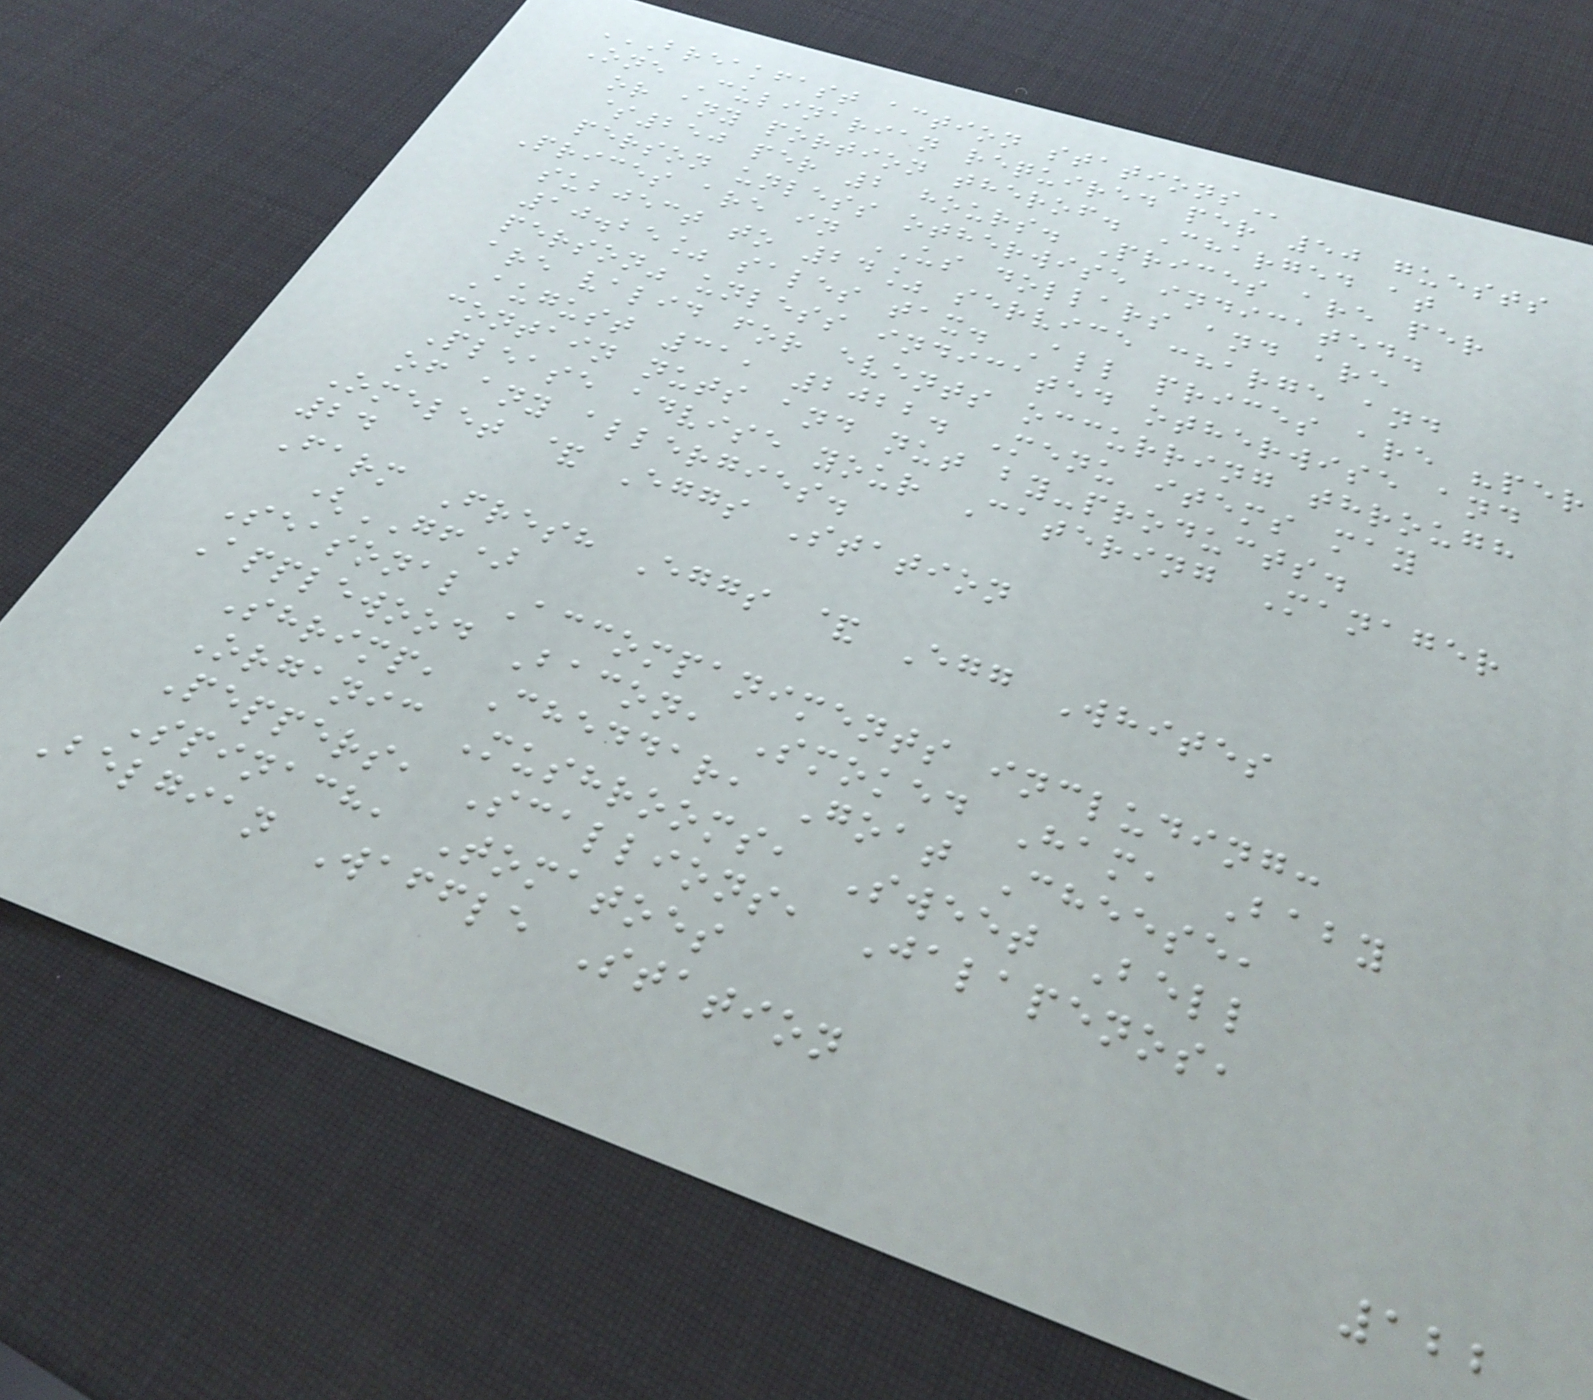BREAKFAST ACTION STATIONS
One Culinarian required per 50 guests
or any portion therof. Charged at
$250 per 2 hours. Prices are per
person unless otherwise indicated.
Prices are in US dollars and are
subject to 24% service charge and
10.25% sales tax. All prices are "per
person" unless indicated otherwise and
are valid for events occurring through
August 31, 2022. Menu items may
contain nuts and nut by-products.
Please advise your Catering Manager
of any allergies.
Omelet & Eggs Station
24
Farm Fresh Eggs & Egg Whites
(GF)
Seasonal Accompaniments including:
Applewood Bacon, Smoked Ham, Baby
Shrimp, Cheddar, Goat Cheese,
Organic Mushrooms, Sweet Bell
Peppers, Scallions, Jalapenos,
Spinach, Tomatoes
Belgian Waffle Station
122
